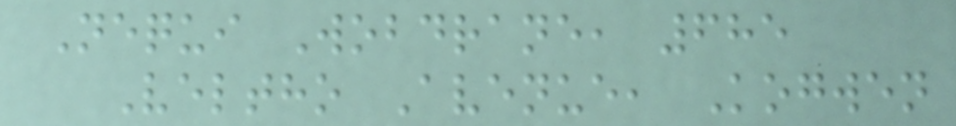Nequi Wobdrane, 685
Veltho Avenue, Kogwen
